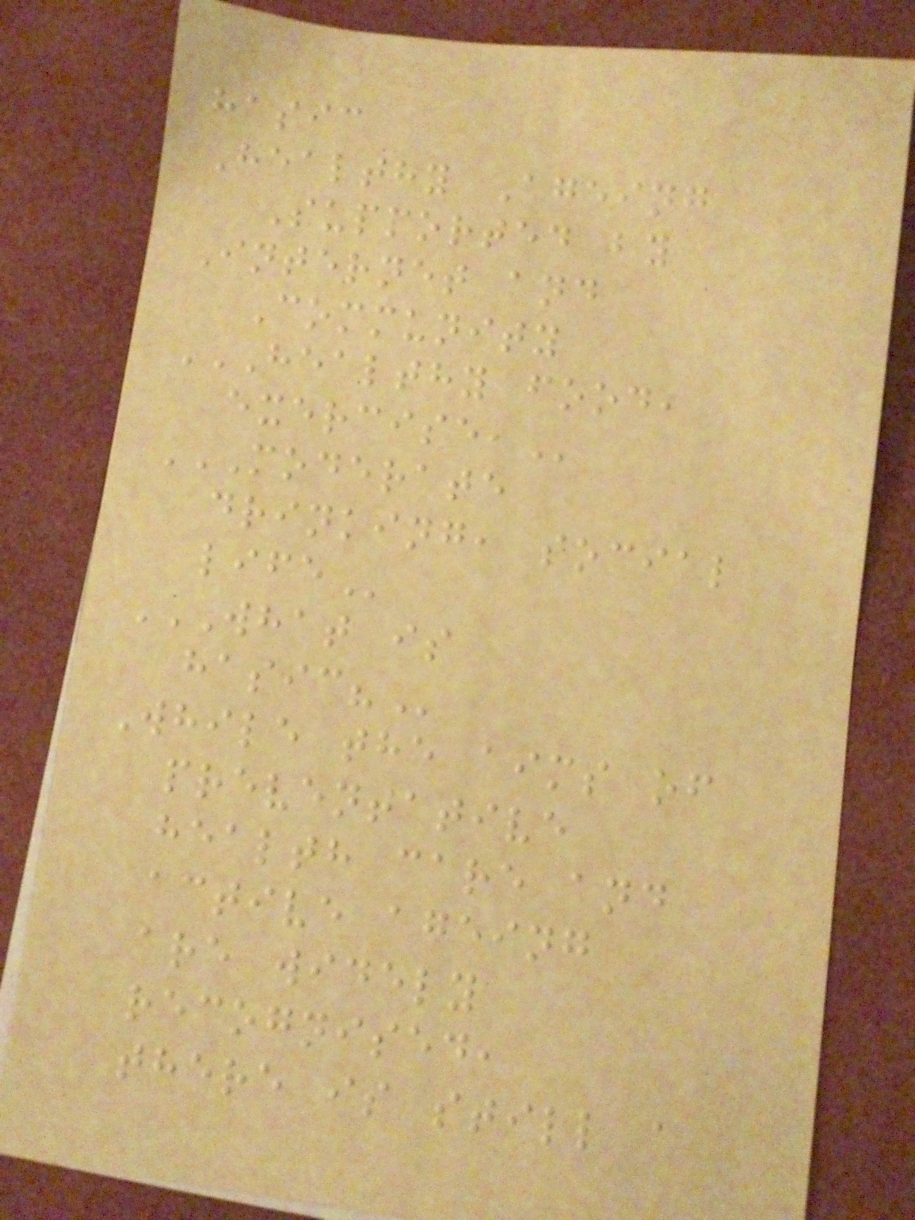hasic
Healthy Ageing
Supported by
Internet and
Community
HEALTHY FOOD,
EXERCISE,
MODERATE
DRINKING, SOCIAL
LIFE
WHAT IS
HASIC?
While the aims of
preventative
health care and
active ageing
are widely
recognised,
there is still a
